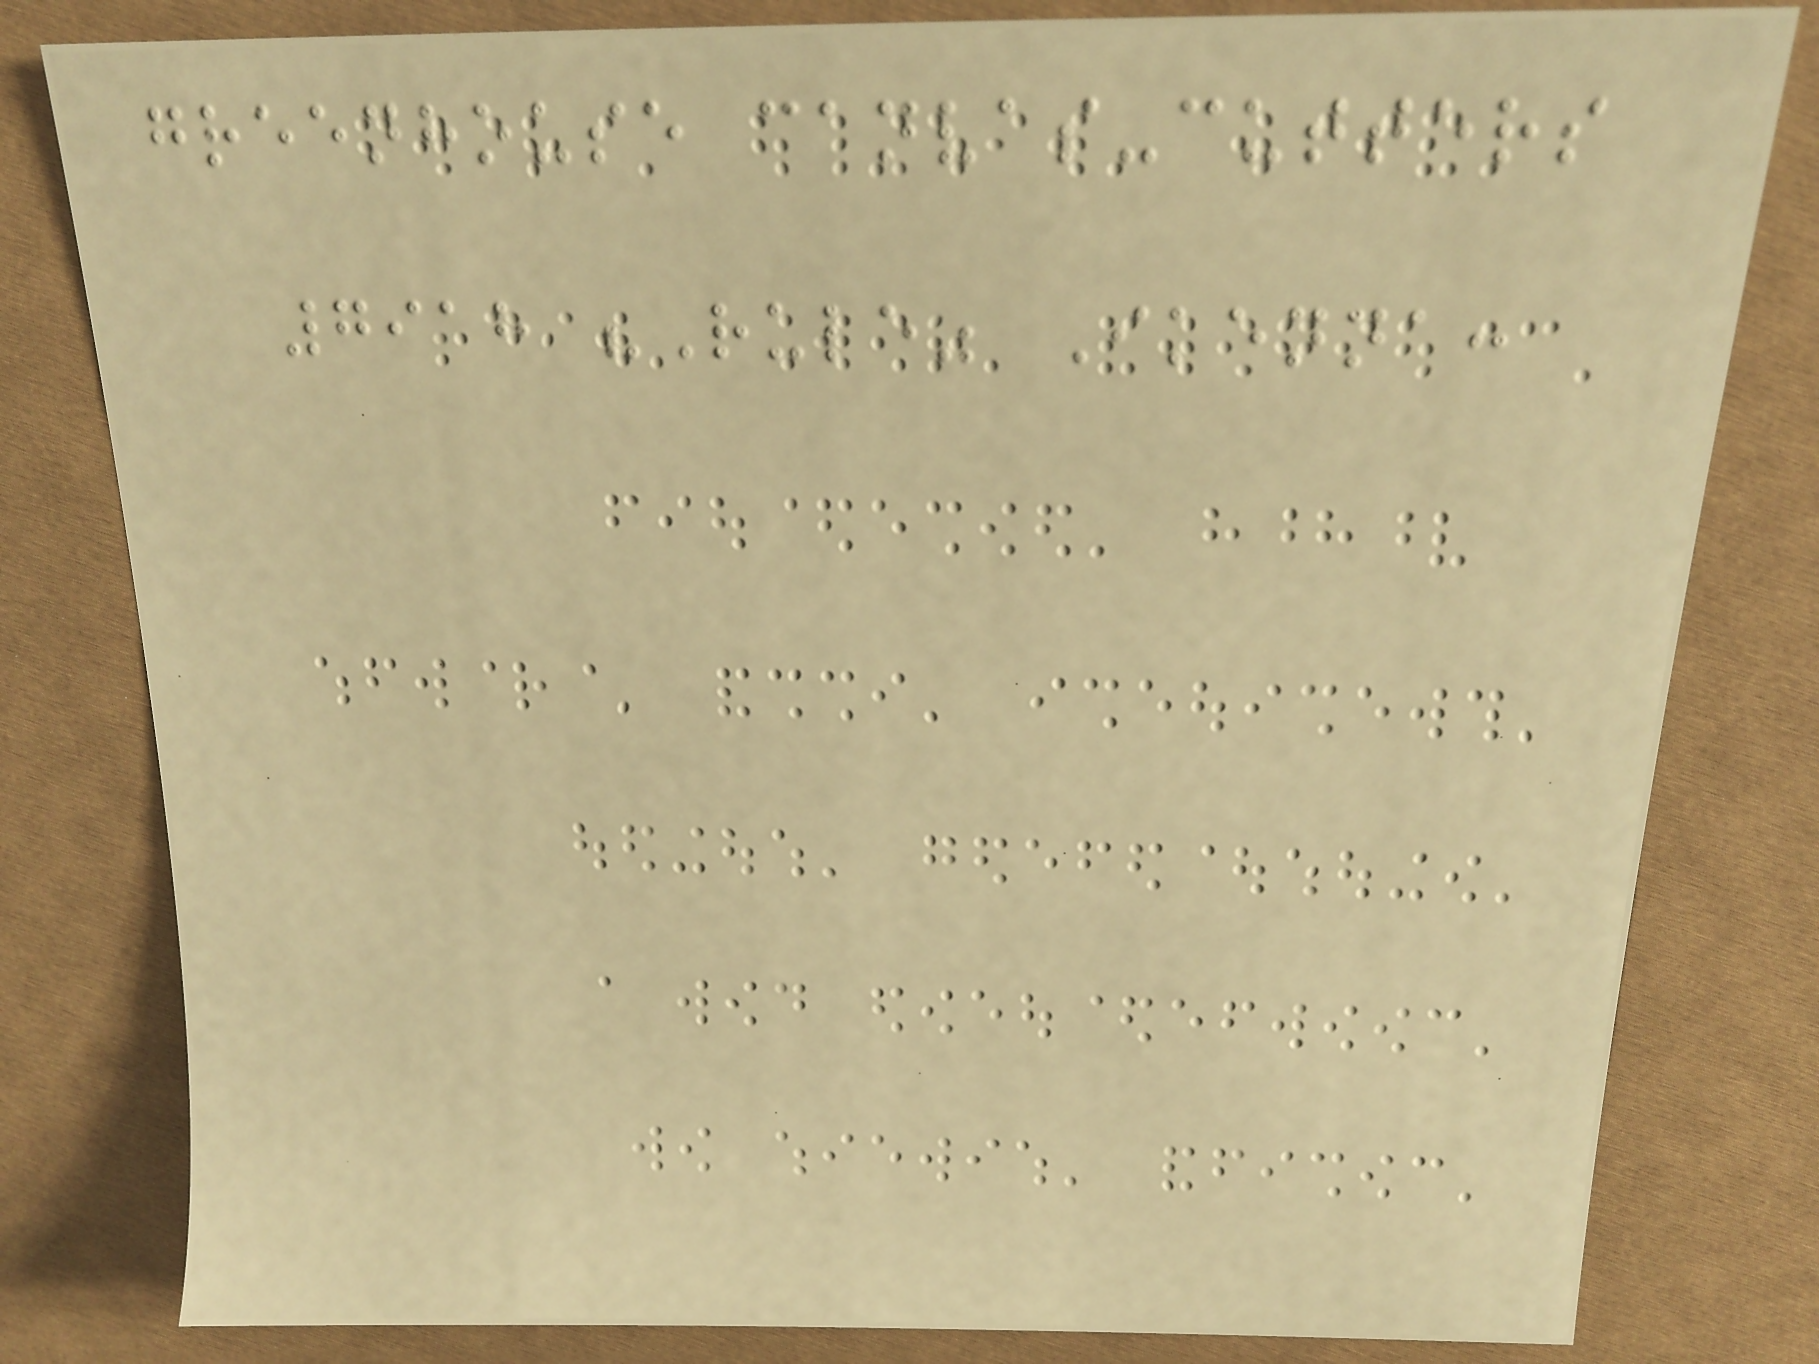greenhouse canvas-cutters
7918 "Rule" Ikenna:
